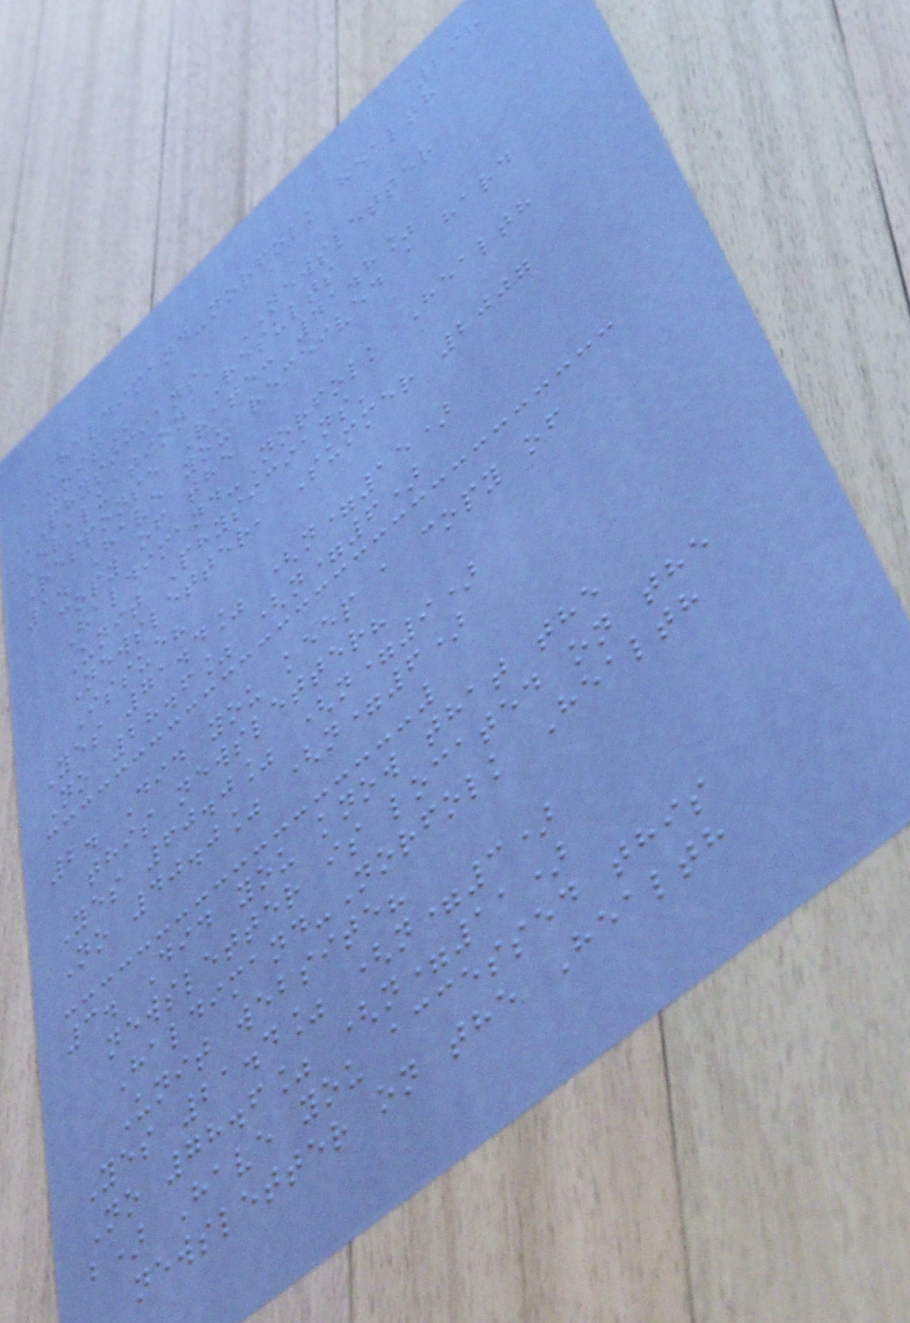298
HALDIMAND-NORFOLK HEALTH
UNIT
PHYSICIANS' NEWSLETTER
Evaluation Results
Response Rate: 41.8%
1. Have you received a hard
copy of the
Haldimand-Norfolk Health
Unit Physicians'
Newsletter, Summer 2007
Issue?
Yes 71.4% (n=15)
No 28.6% (n=6)
2. Did you keep a copy of
this newsletter?
Yes 60.0% (n=9)
No 40.0% (n=6)
3. Did you know that the
newsletter is located on the
Haldimand-Norfolk Health
Unit website?
Yes 21.4% (n=3)
No 78.6% (n=11)
b) Have you accessed this
newsletter on the Health
